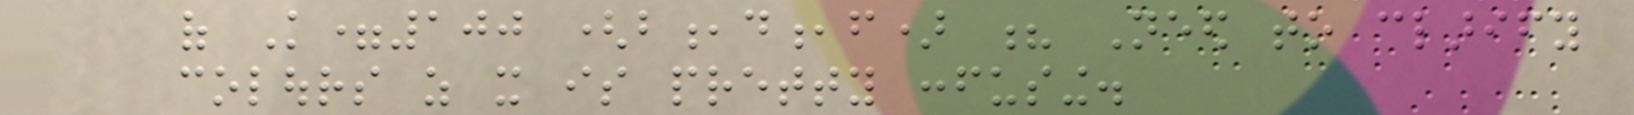of K=100 (b,d,f) ? Need to clarify
colours as it is pretty confusing.
